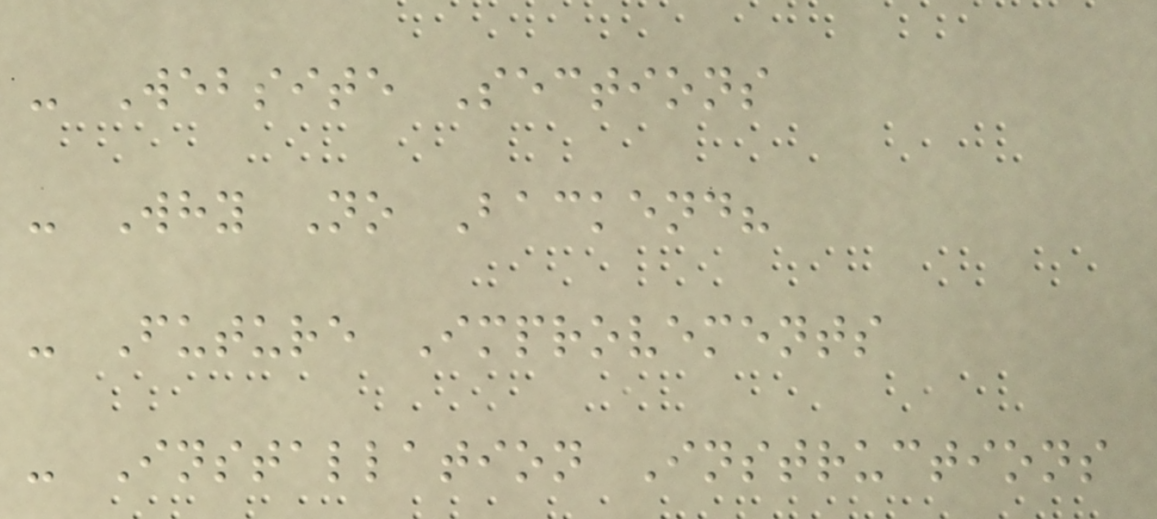- Website Sections
- Why No Backend?
- Future Improvements
- Installation Instructions
